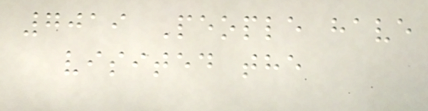7019 People have
visited the
